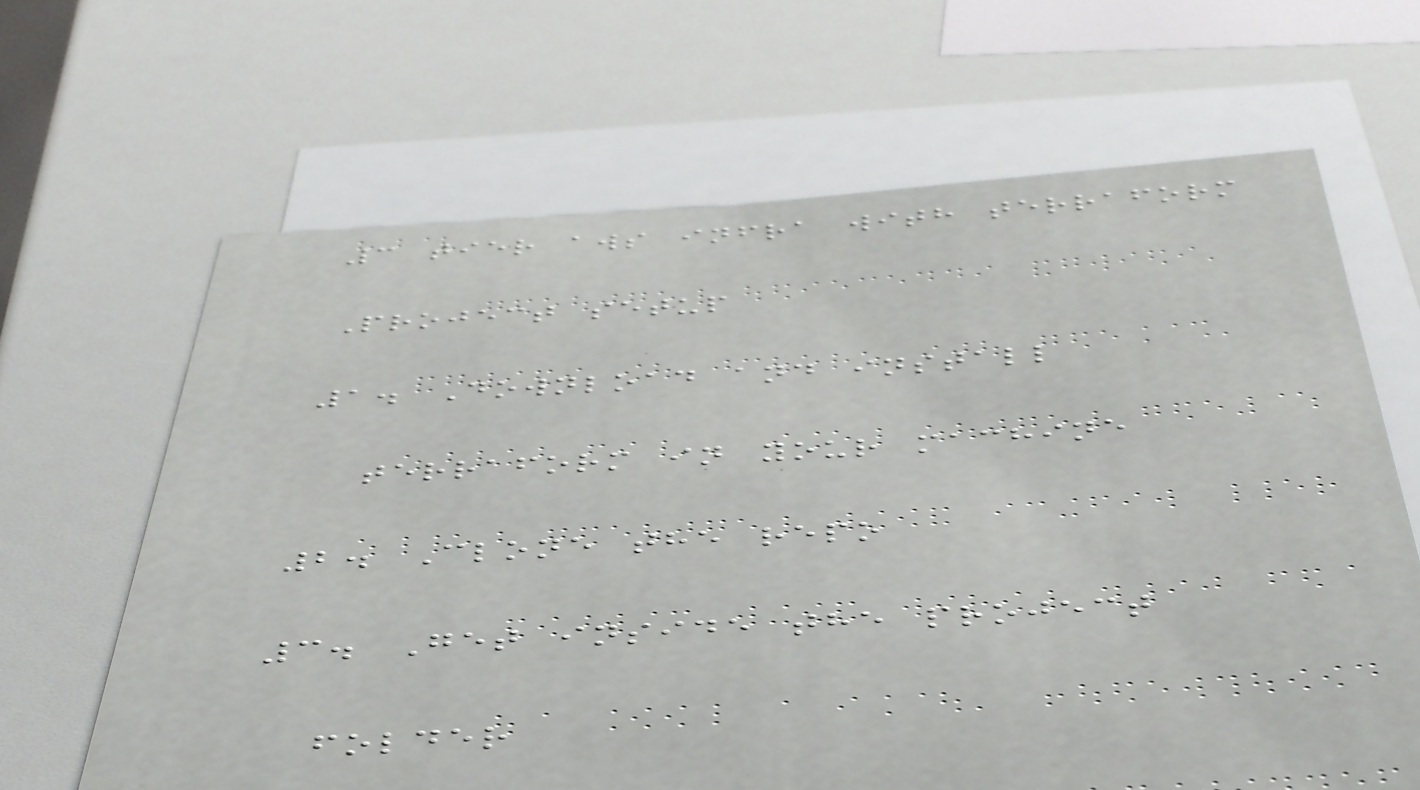3 tier aws infra with terraform
Project setup
1. Download and install
terraform in your machine
2. Clone the repo
3. Get inside the project
folder
